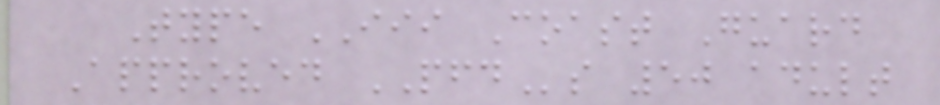Type III Coast Guard
Approved PFDs 50 adult
